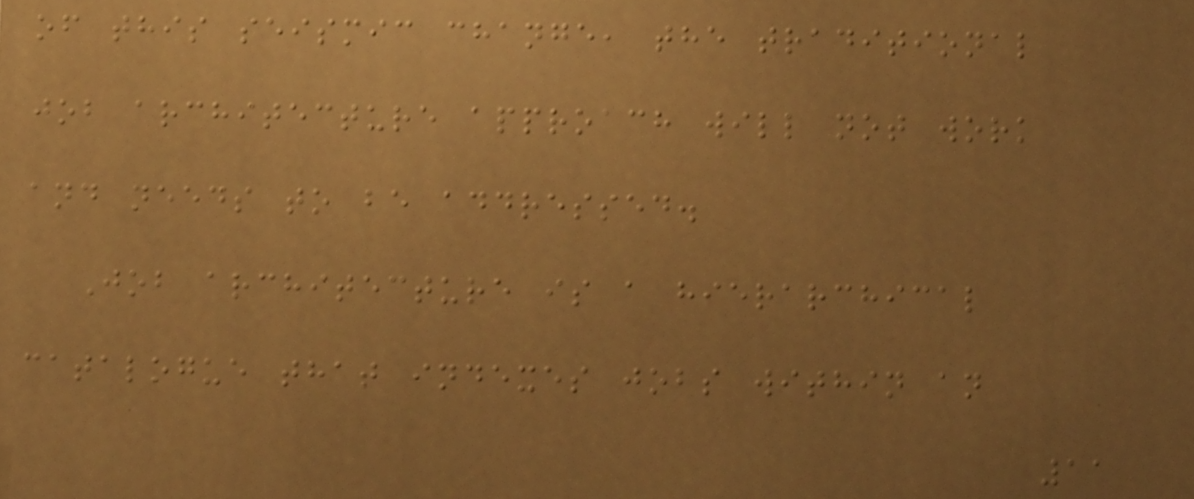of this seismic change, the traditional
job architecture approach will not work
and needs to be addressed.
Job architecture is a hierarchical
catalogue that indexes jobs within an
11
